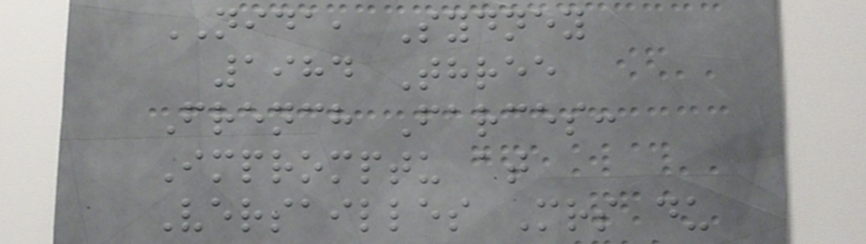NIDA, Sydney
1984 Three
French Farces:
Impromptu at
Versailles Mrs du
